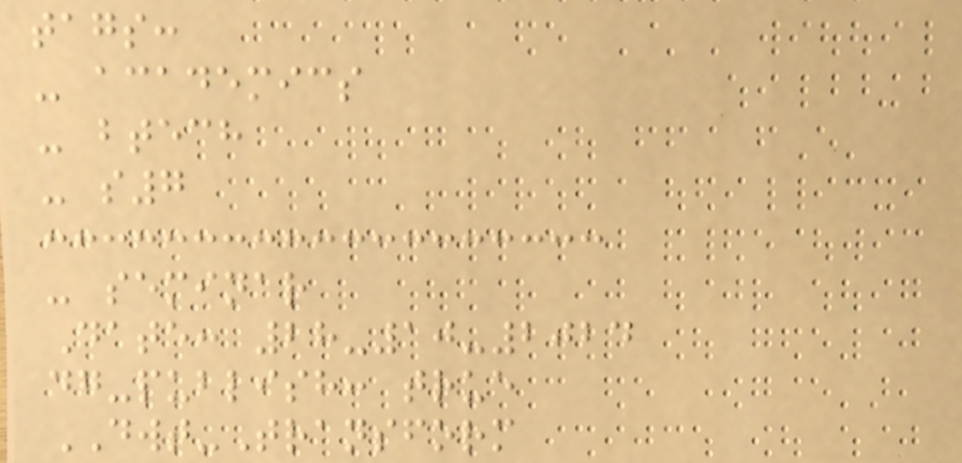tags:
- academics
- btech
- s7
- seminar
Date: 28-10-2024
dg-publish: true
DWT-Transform
